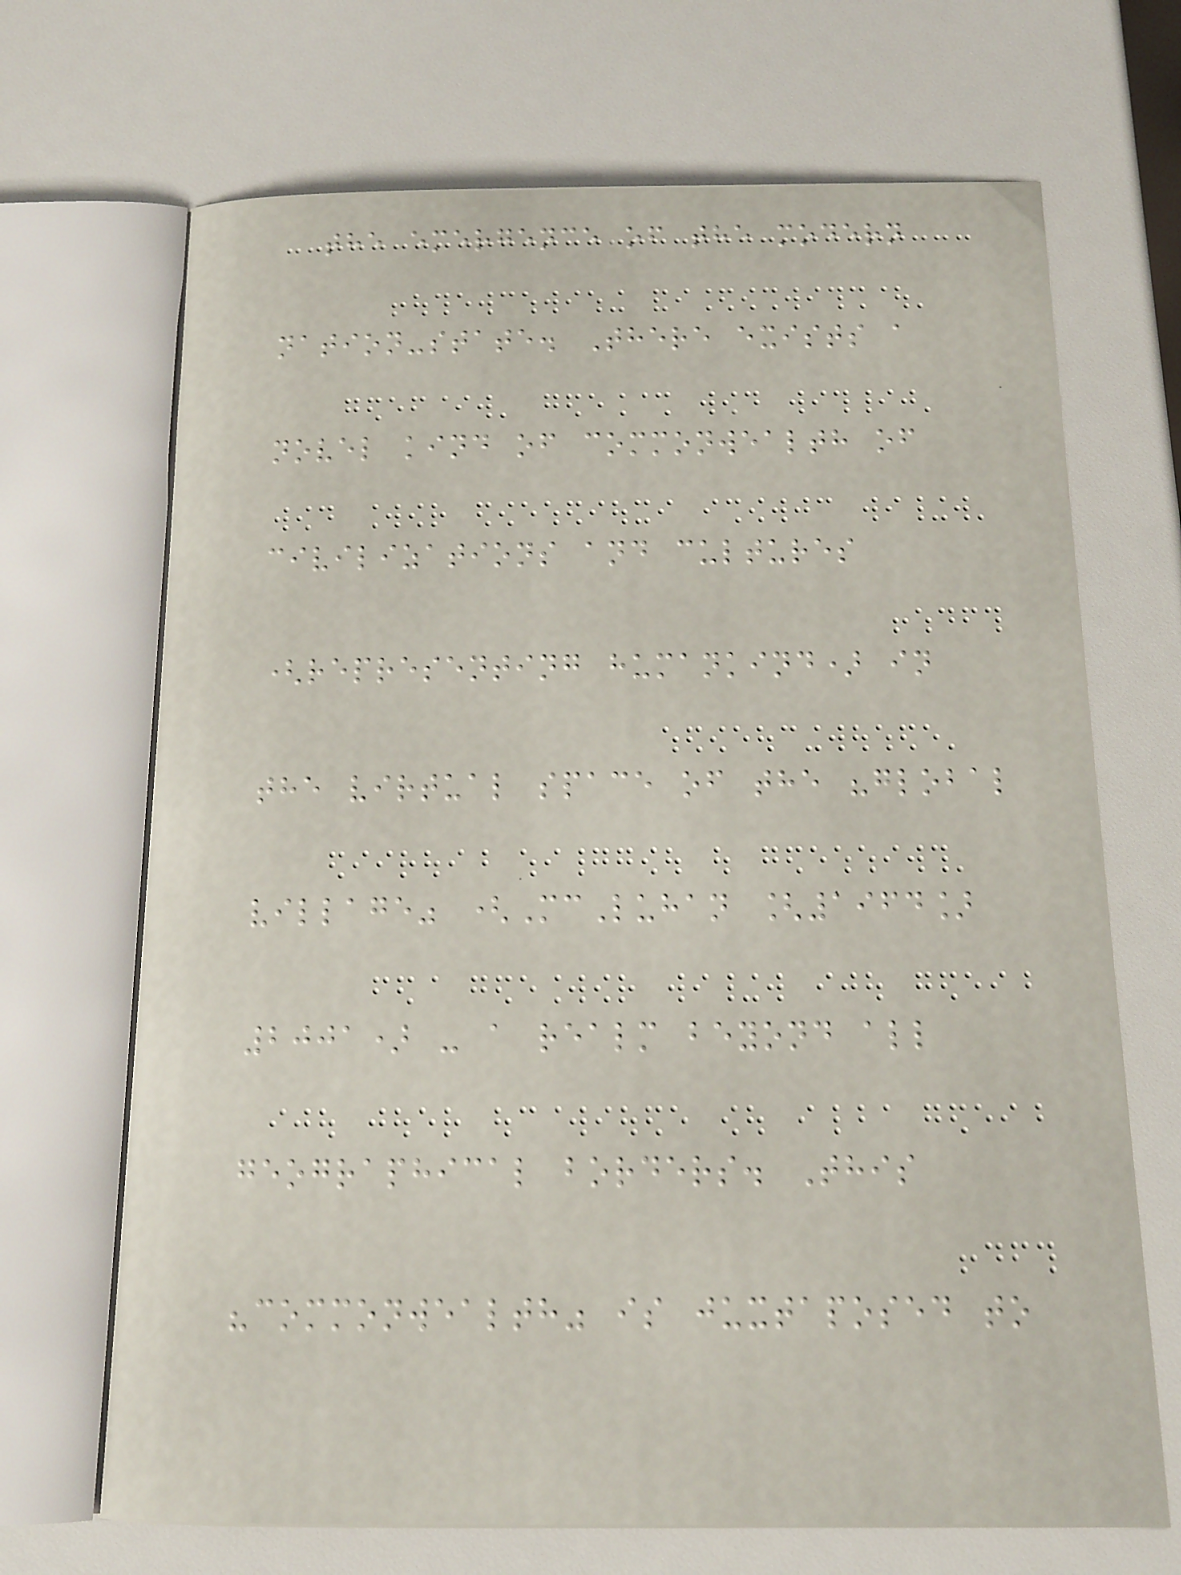the emergence of the modern
nation-state. There exists a
novel kind of commonwealth of
civilizations and cultures
(representing humankind) in
the virtual space of the "global
village" (McLuhan [1964]
2001) - a realm beyond all
geographical borders. This
"commonwealth" is juxtaposed to
